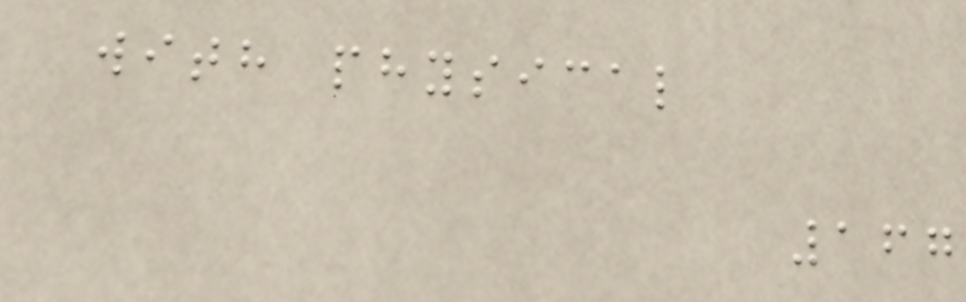with physical
167
